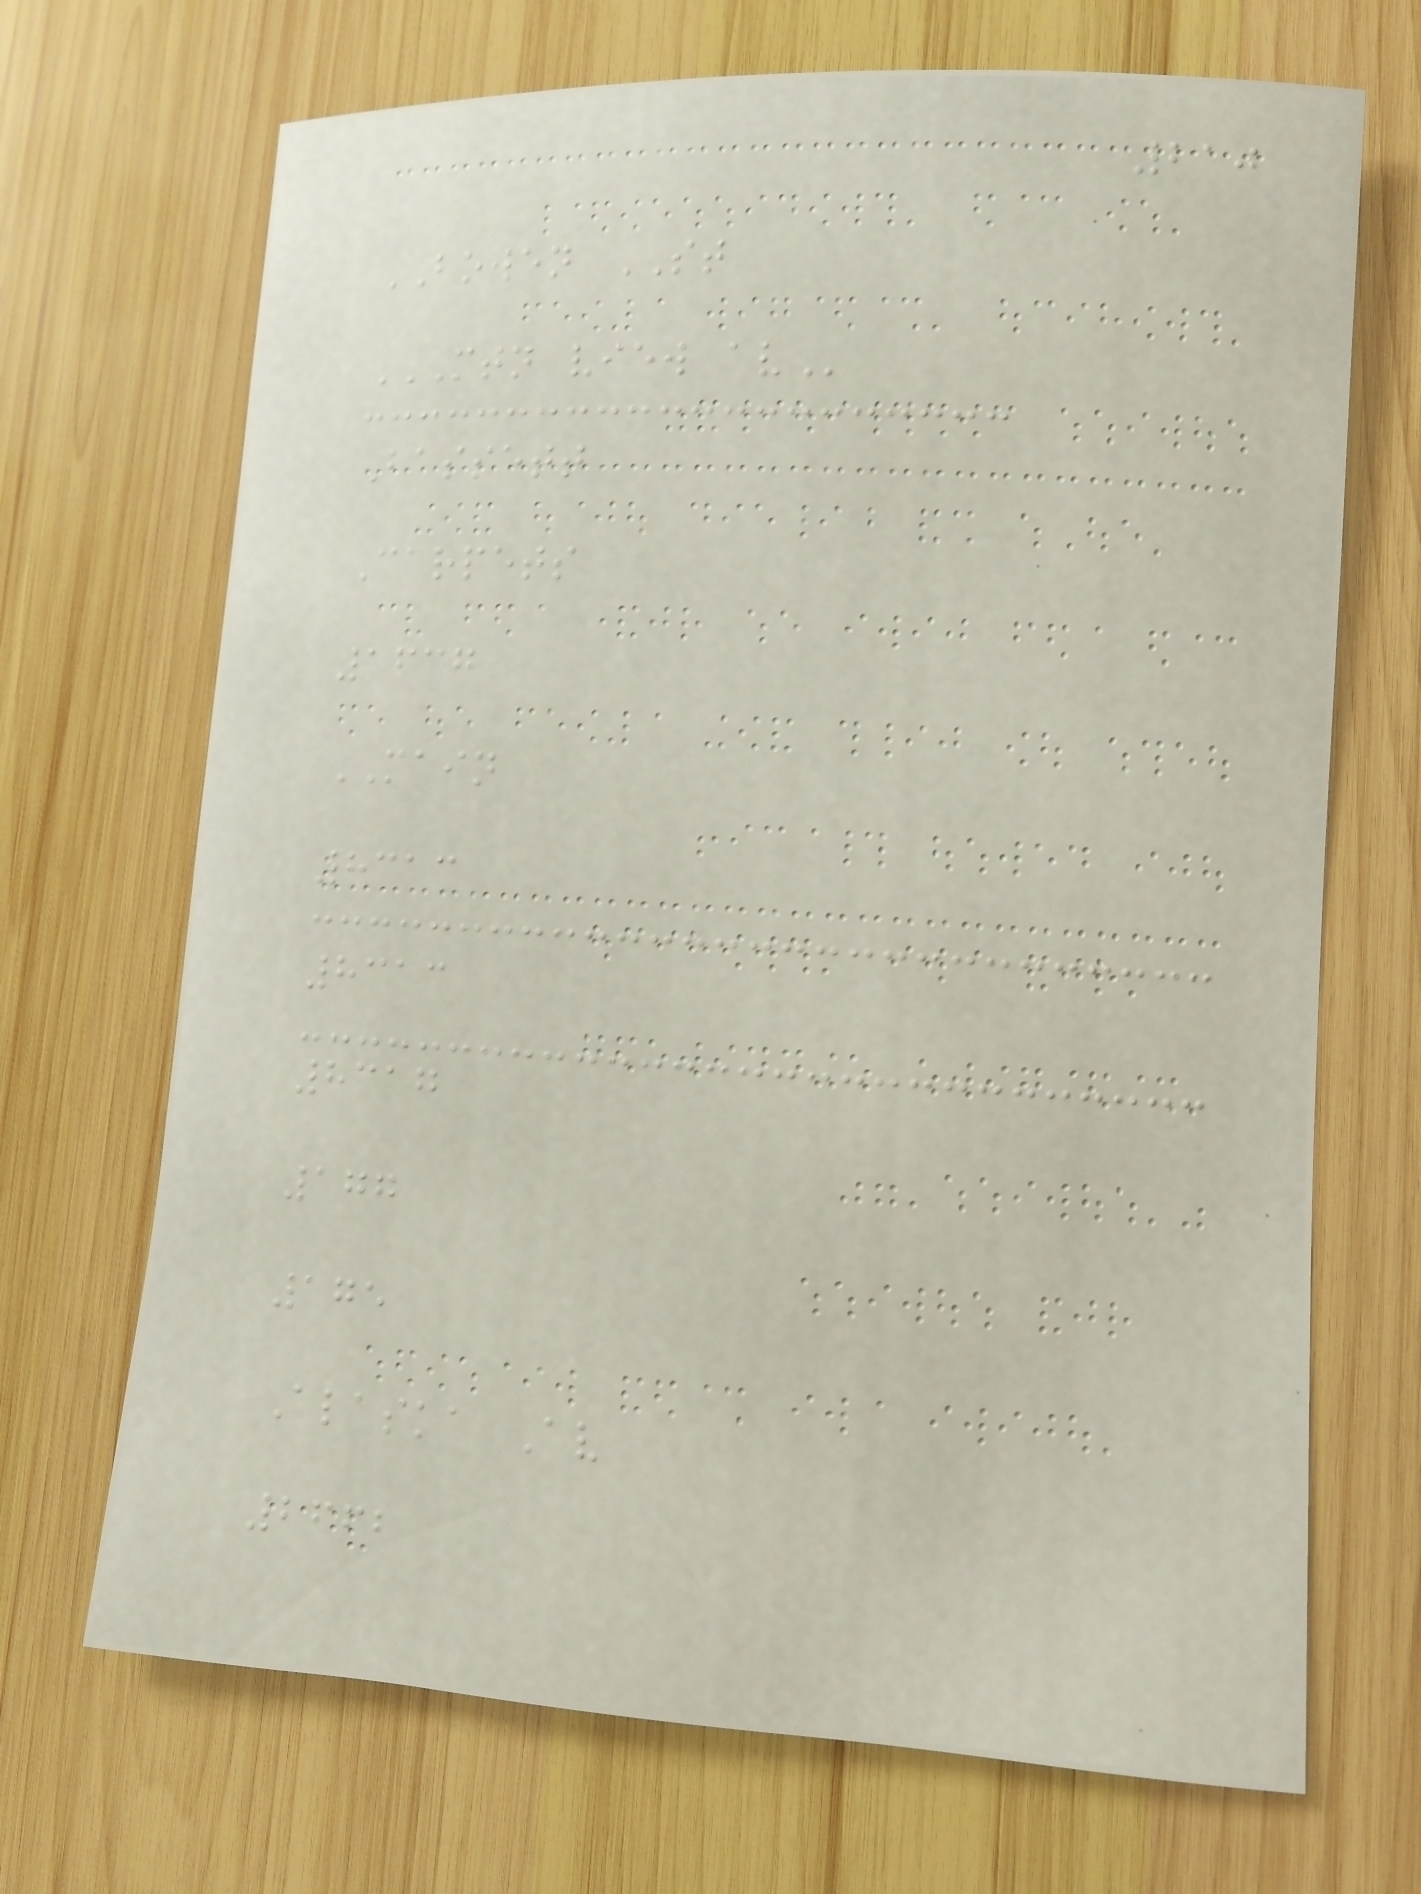210
BOWEN ST
MTN VIEW AV
Bassett
Carpets
1637
MAIN
8313
8313
8317
177
175
Alaska Av
2662
